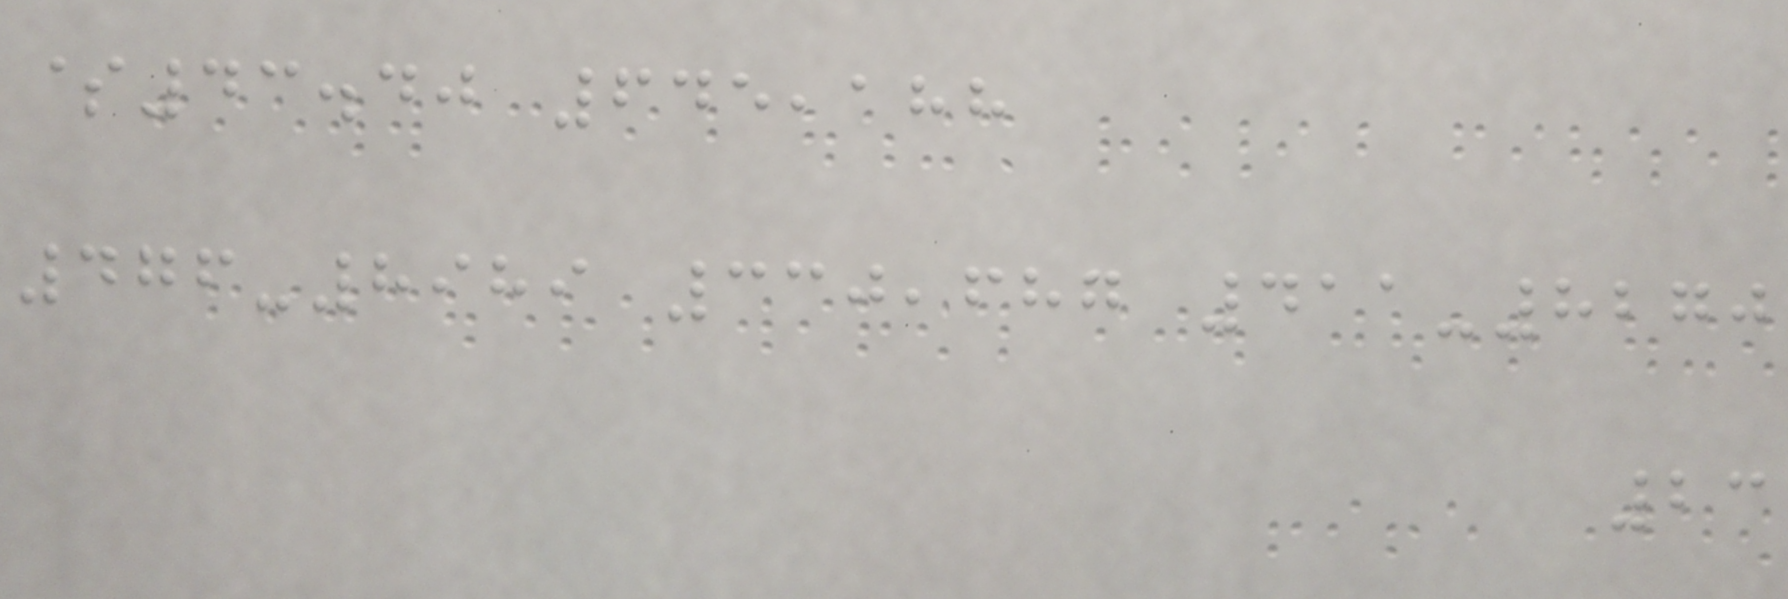$43.40 645,188
476-8989 330,687 411-8270
23
